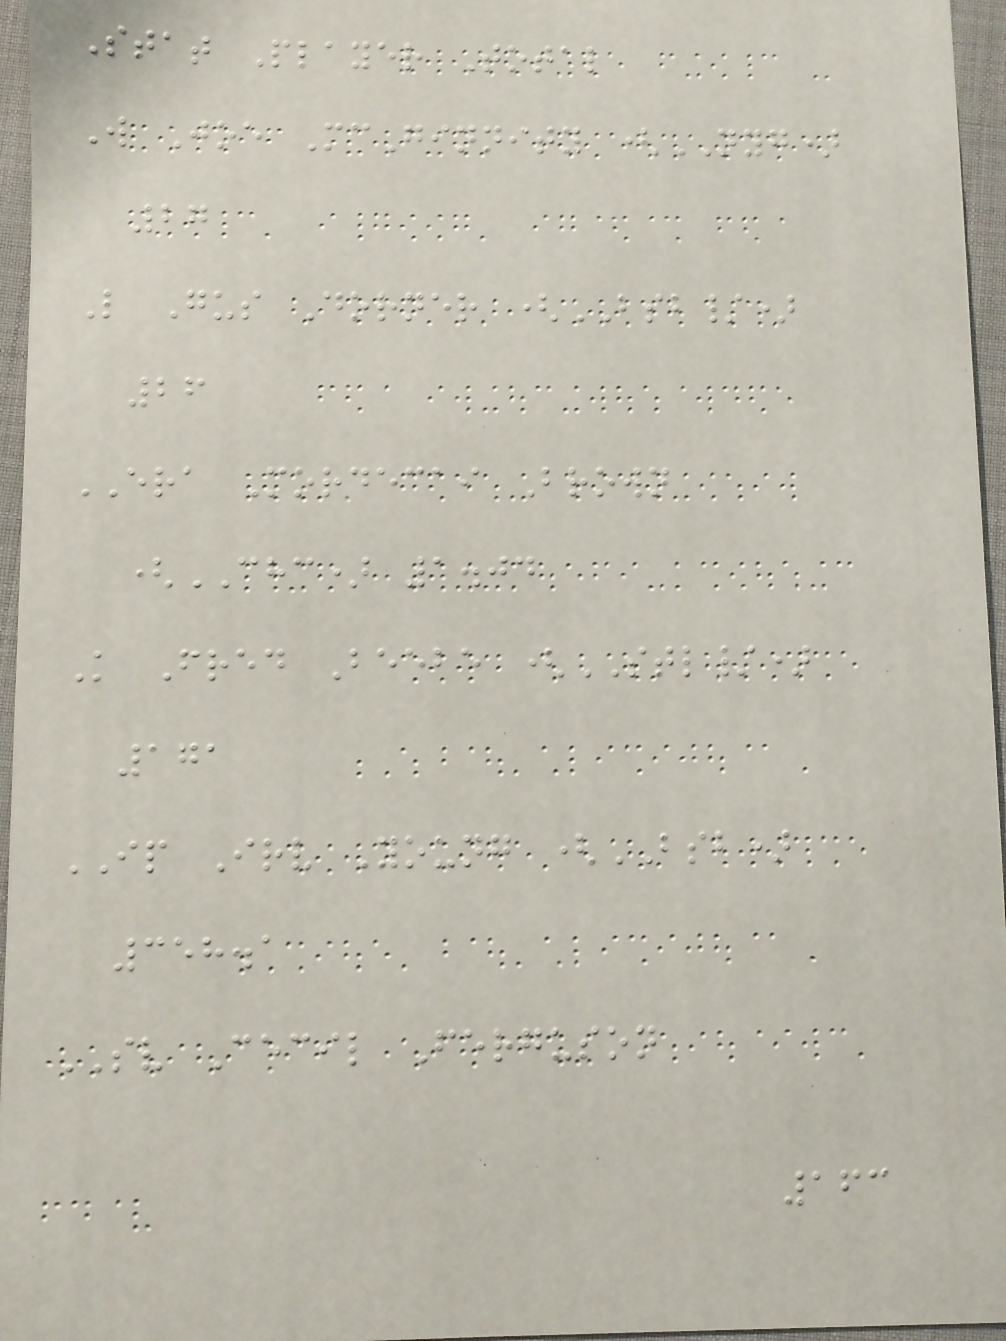Stat Player Total
W Joe McGinnity (NYG)
27
L Gus Dorner (BSB/)
26
ERA Mordecai Brown
(CHC) 1.04
K Fred Beebe (STL/)
171
IP Irv Young (BSB)
358.1
SV Cecil Ferguson
163
